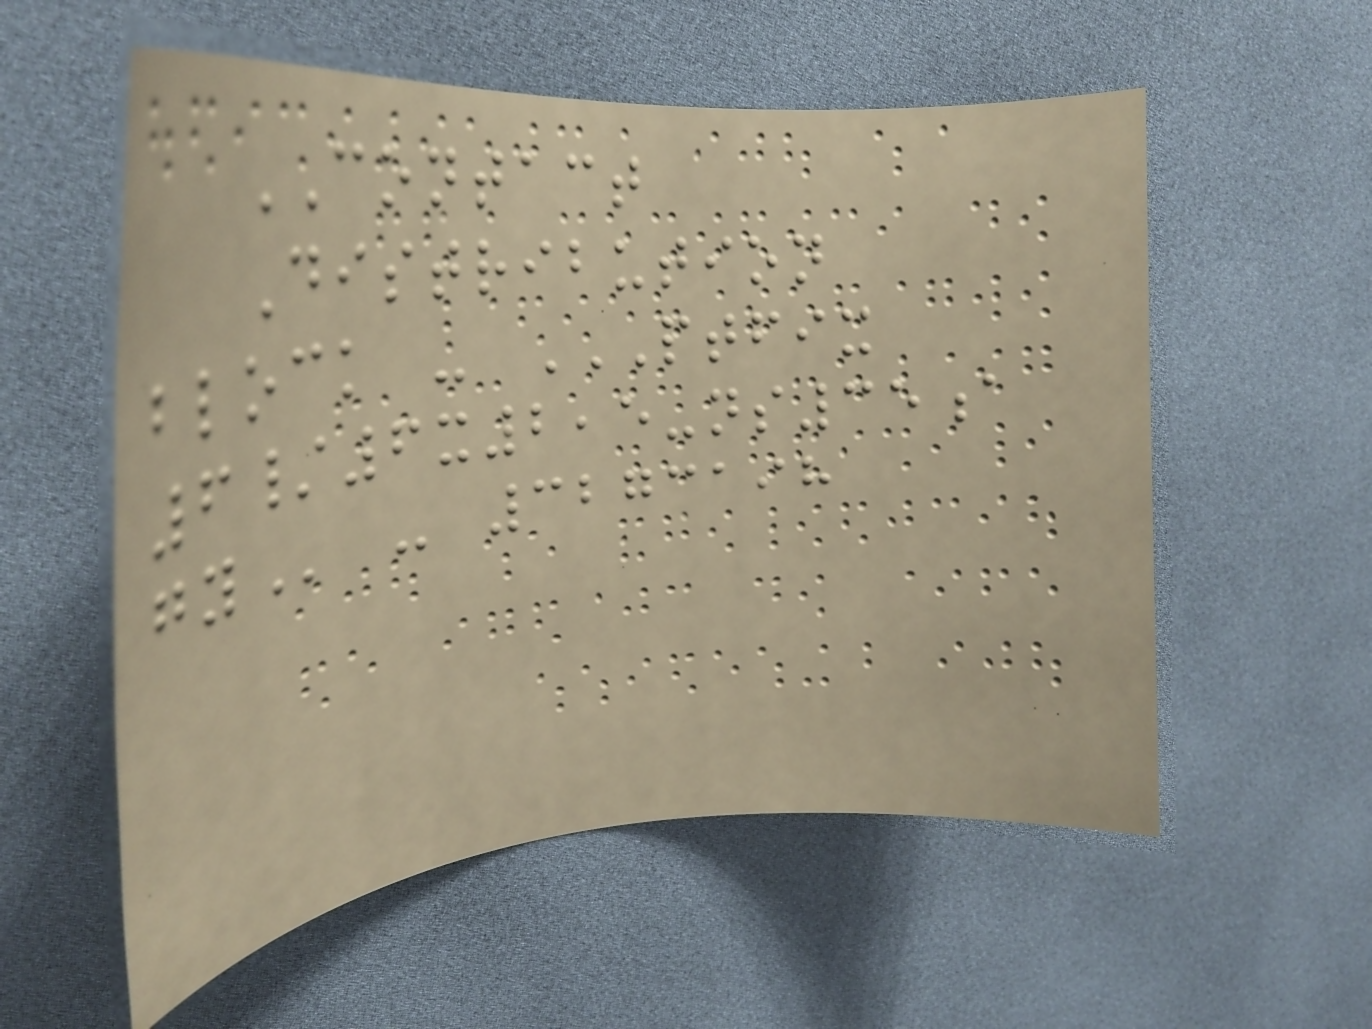CONTACT
Distribution
block - PTFIX
6/6X2,5-NS35A
GY - 3273198
